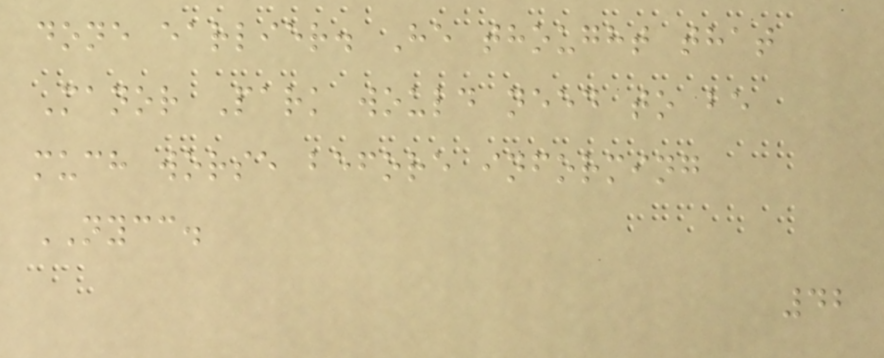done earlier. He thought that
Manor Park would need to be
much worse before informing
NYCC.
42
